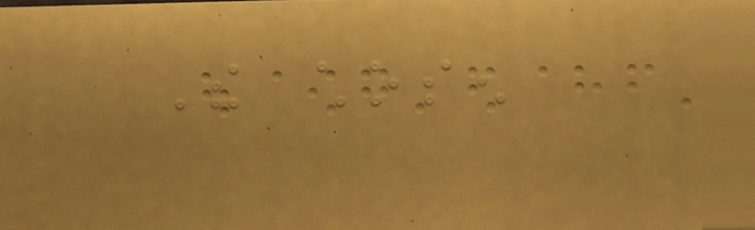The chosen
